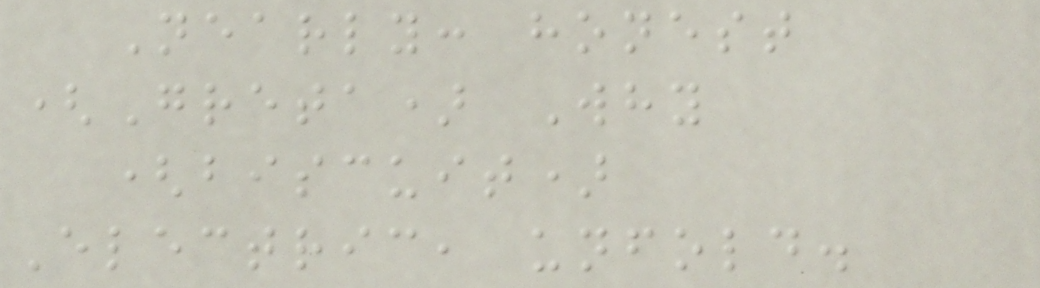Nearly: honest
(Greta) Why
(biscuit)
Electric, unfold.
